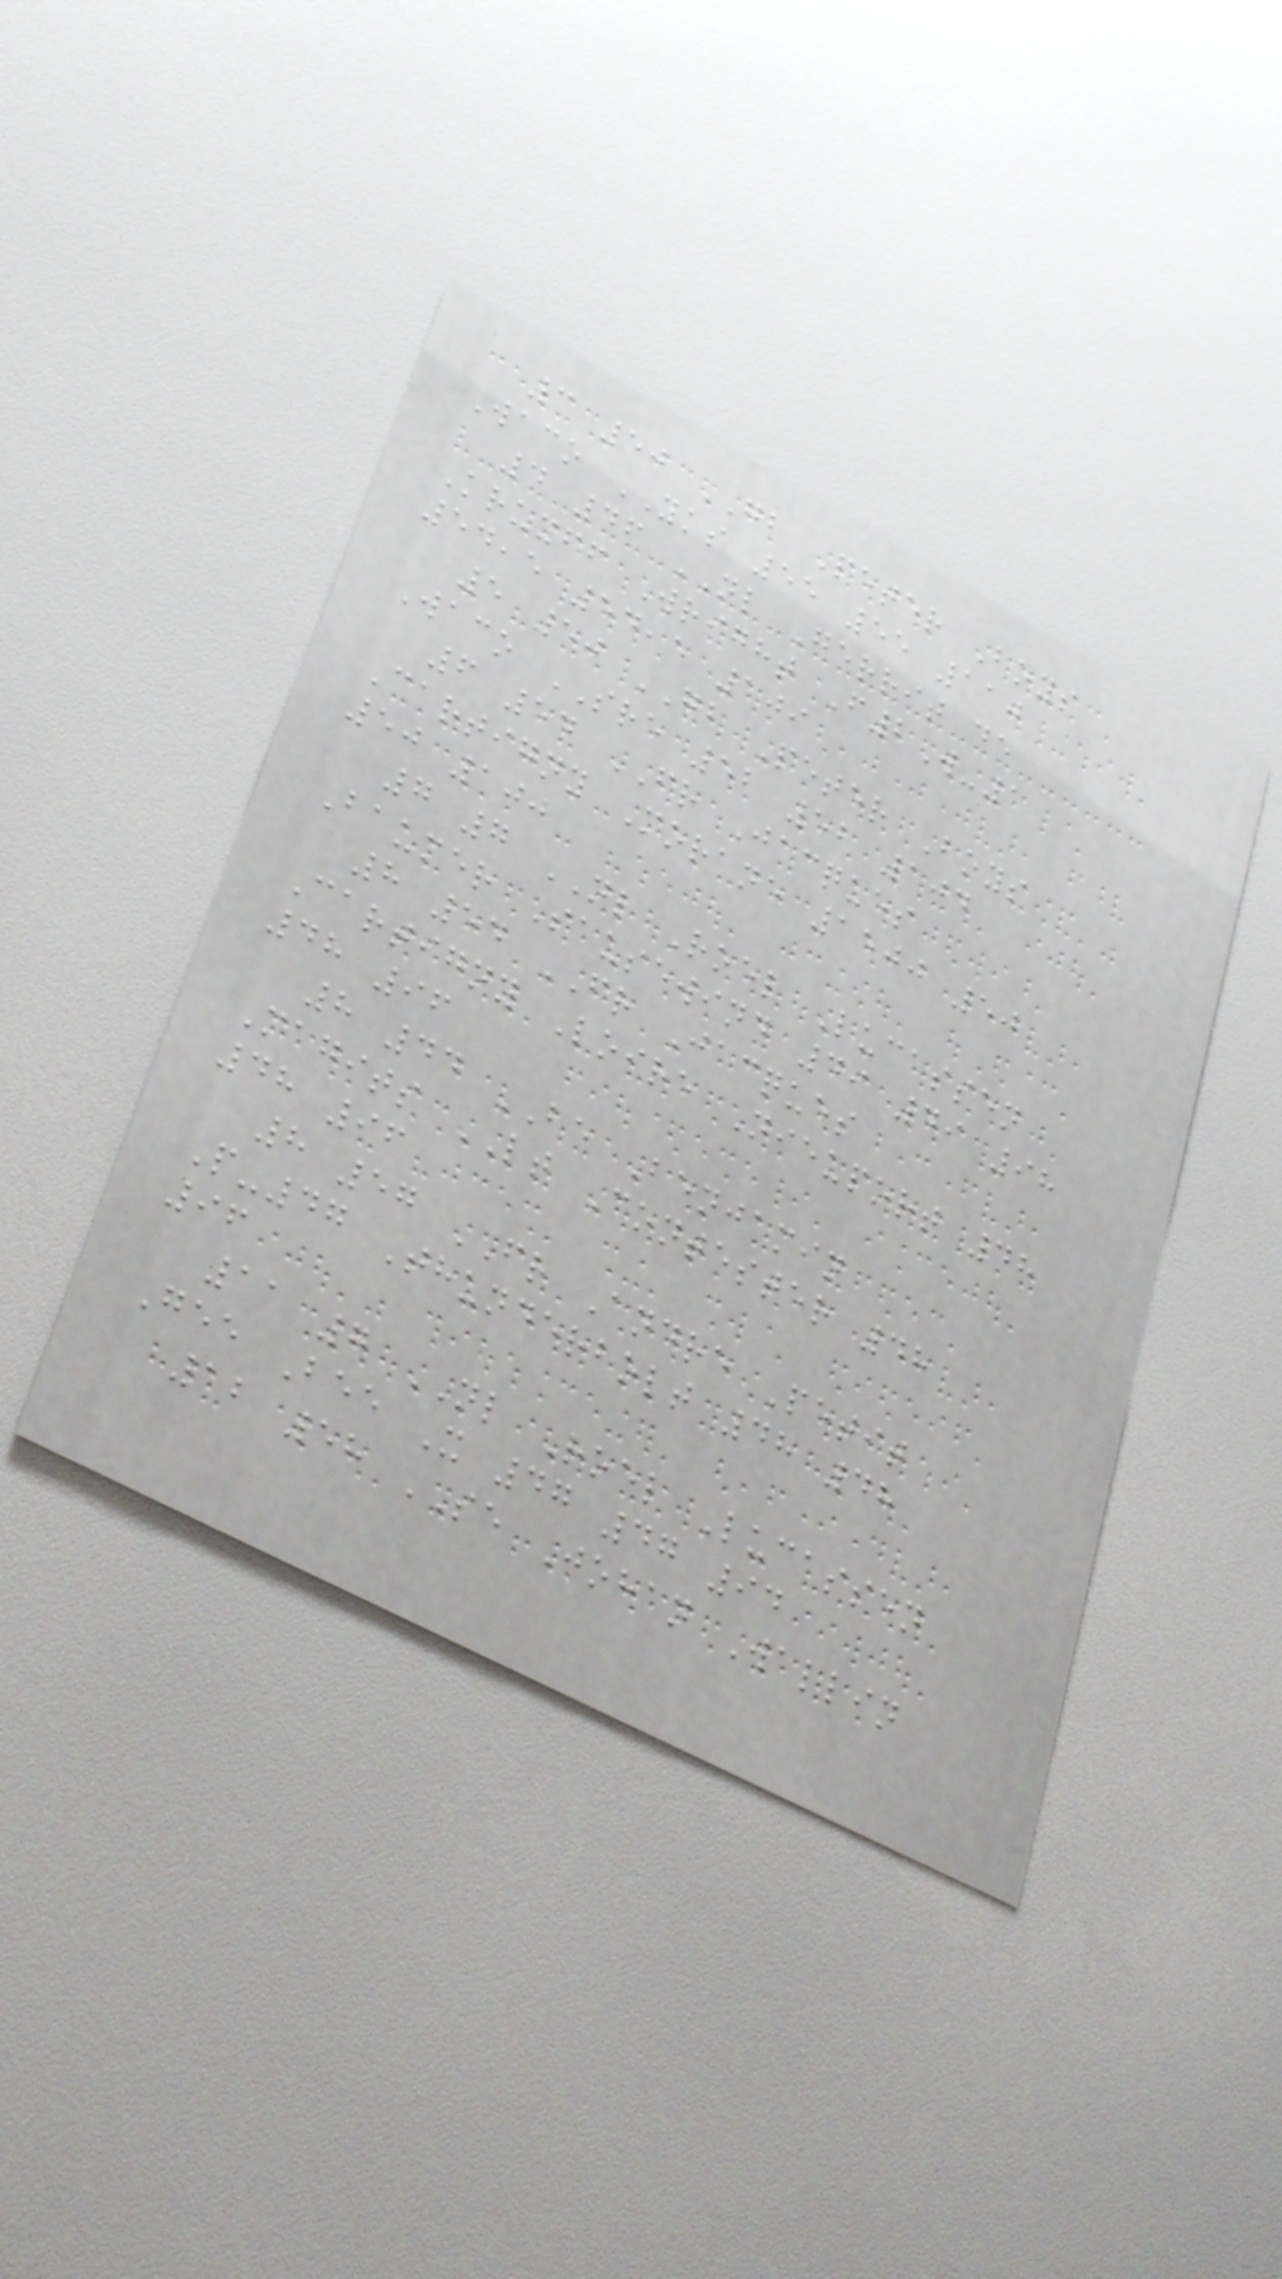3 50 GB Peter Boys
Waco YKS 55 55 110
4 46 NL Gerrit de
Kruyff Wright F2W-1
54,5 54,5 109
5 50 GB Peter Boys
Waco SRE 52 52 104
6 54 FR Jacques
Cartigny Morane 1500 50
50 100
7 7 NL Roel Lucassen
Baumer Sausewind 49 49 98
8 54 FR Jacques
Cartigny Loire Nieuport 48
48 96
8 44 BE Benjamin
Magits LT Contester 48
48 96
8 57 FR Andre Petit
P-47 Thunderbolt 48 48
96
11 7 NL Roel Lucassen
Gee Bee X 47 47 94
12 58 SE Johan Wallin
